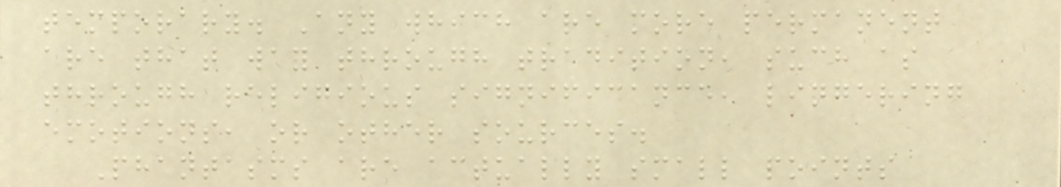temporary. Any which are more permanent
are that way through tradition, such as
through religious significance, lingering
emotions, or other sources.
Phantasms are actually small points
